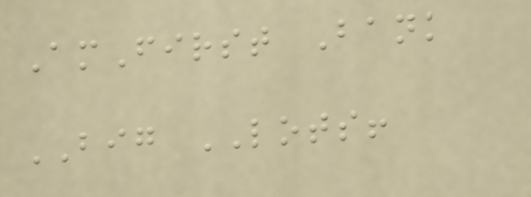AmFirst Bank
BIG LOTS!
